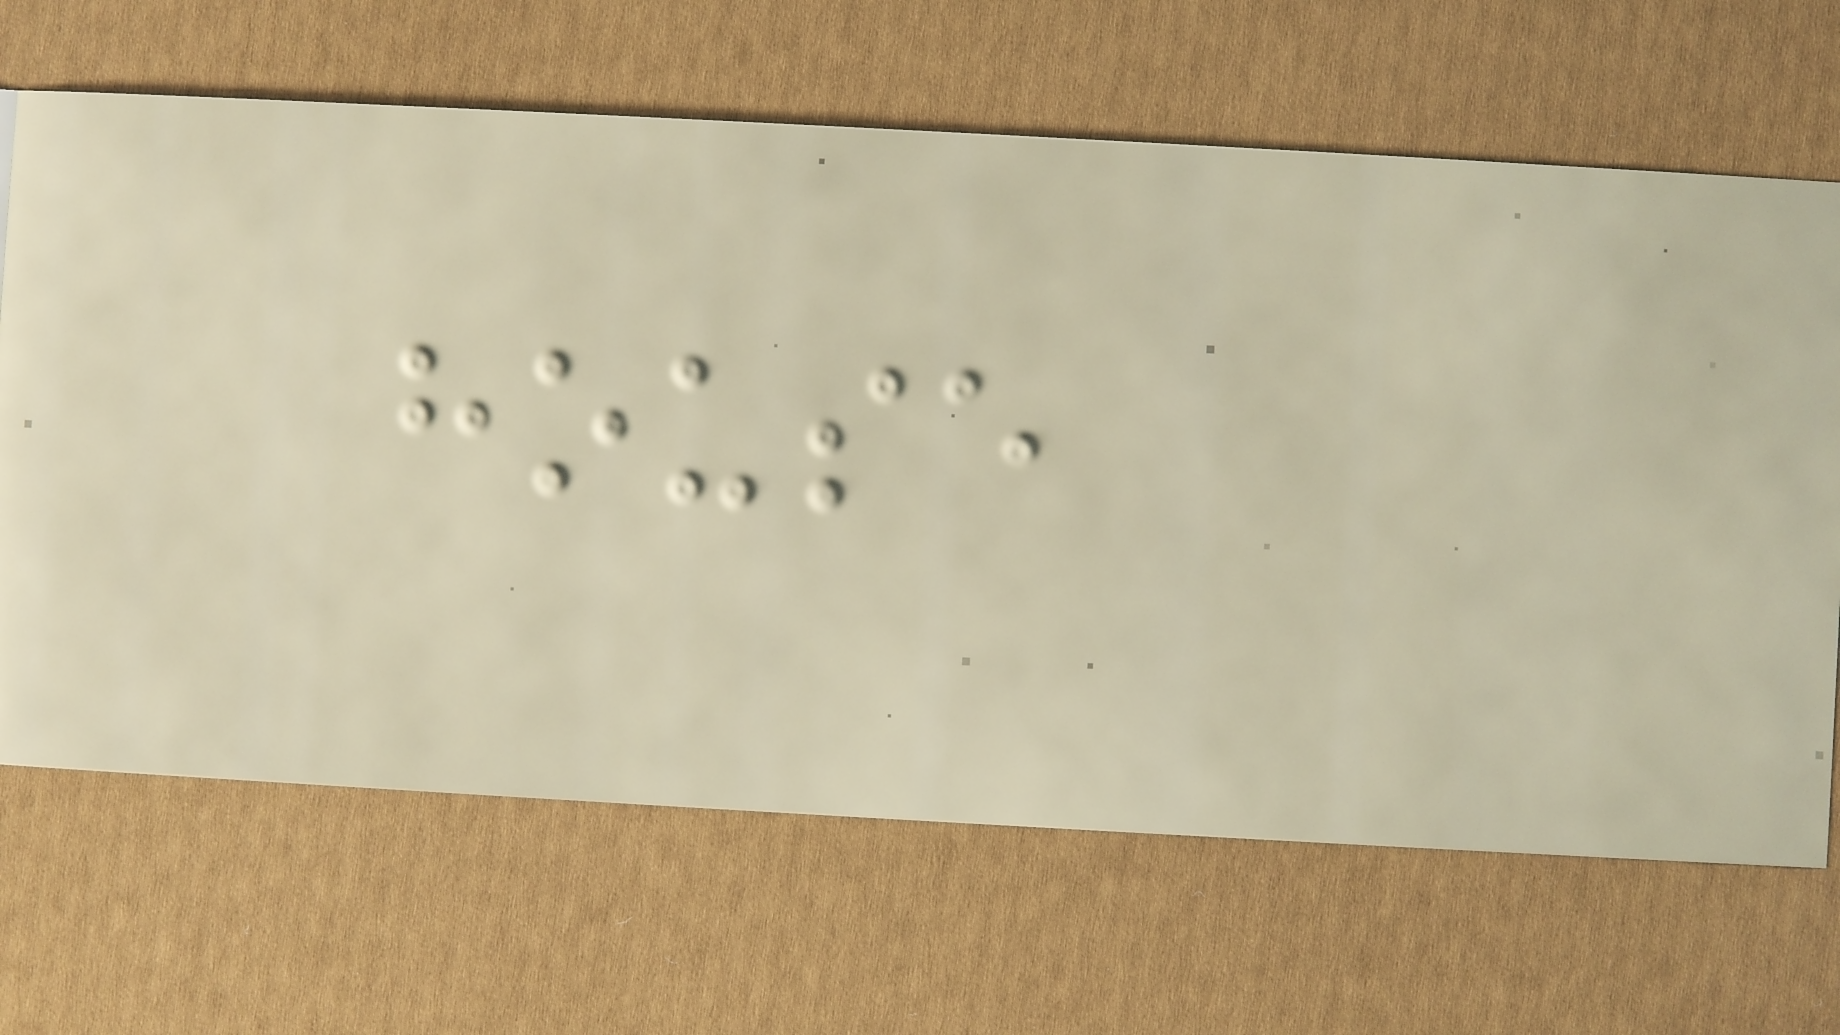house
